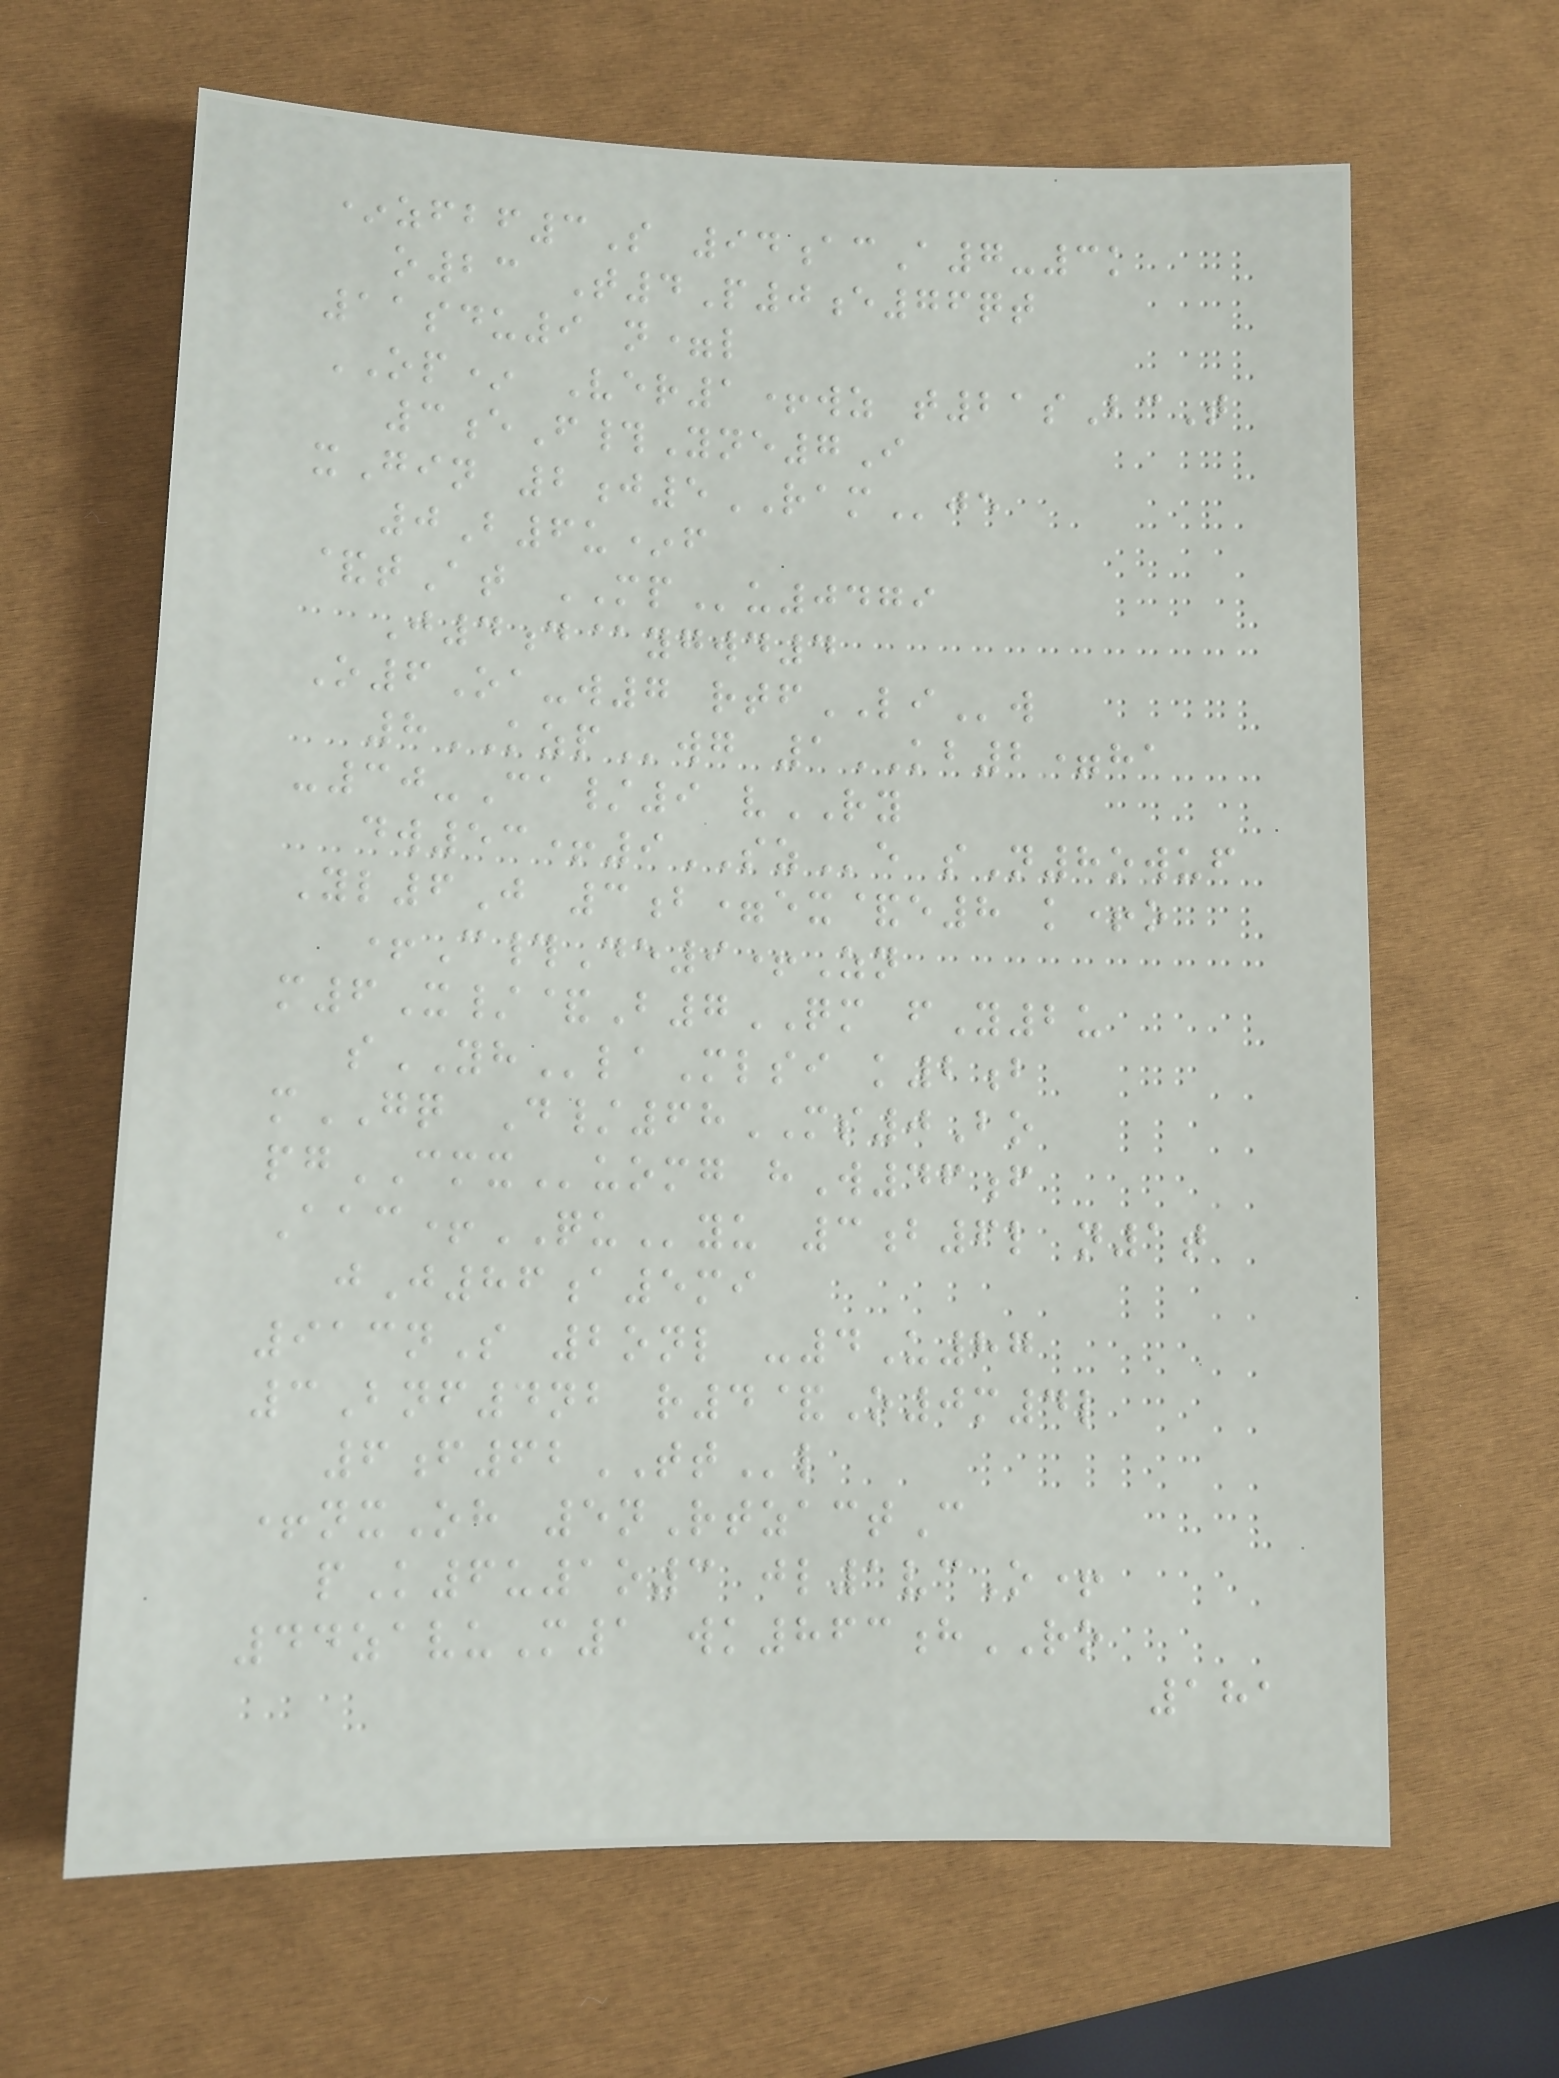*zfbf3S 94acA7-3k
o23 T4P0e76qt
11sdu9 n=l
OP* Ver1+wz t21sBcT
3eF#Yne7I
xGin 2j5RAMje
0B6u*f
&tAt MPu0479
J4d@ygwd4
O6Oa-w7 rtfLIw
8KZPwg 1KB2=ha
-30-Ca/9 vRY
dw53+9SZe sN8owuf
Yl6J 3b=ex&e8 k+o
+C#De9+Zn
m6X/&B7QM fY2u
sYHlaMlsi k2b
mGQ D/68MS0Bo
pgCMXuomg hW46f
Aac+QUyu 3b6l n1t
jJ86a5mi
913nS 2onl -4U87
3Bnf4nb r4&O0m4l
6f62TTl
+nxOh 5nRtzactC
pK6u1o3 jl1vcO+
44zavuM1 wk863hRO
181
